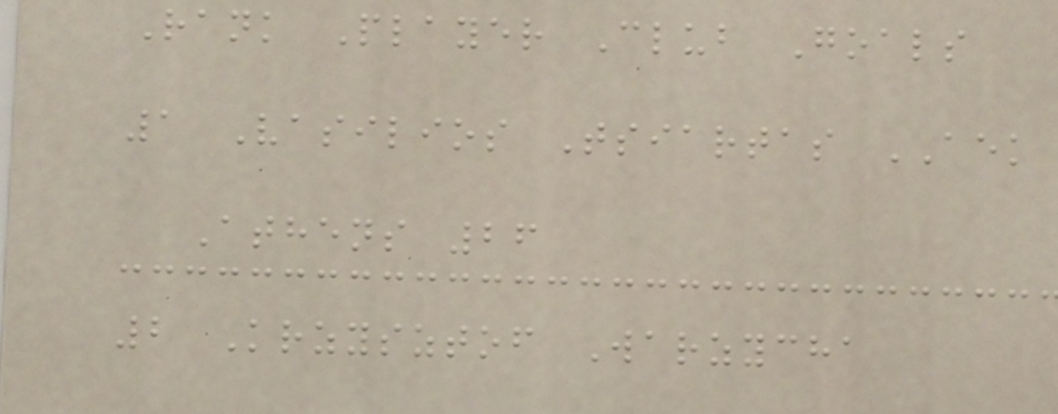Rank Player Club Goals
1 Vasilios Tsiartas AEK
Athens 26
2 Krzysztof Warzycha
